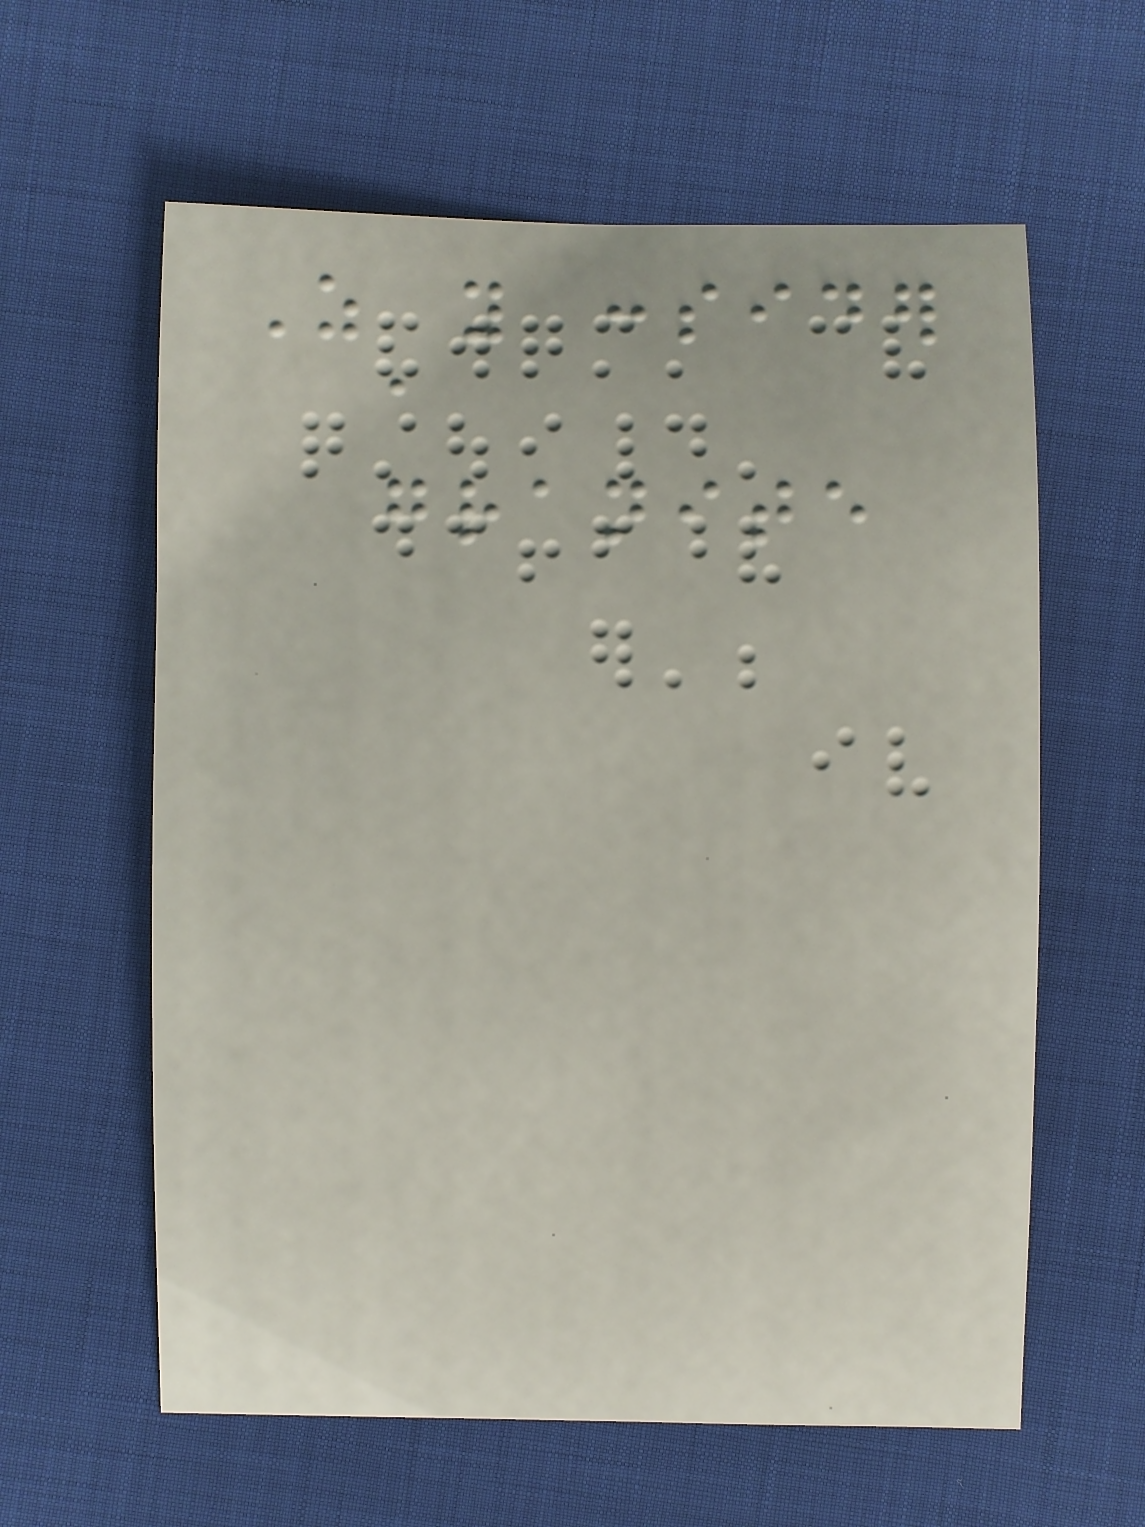As you consider
a
granite
